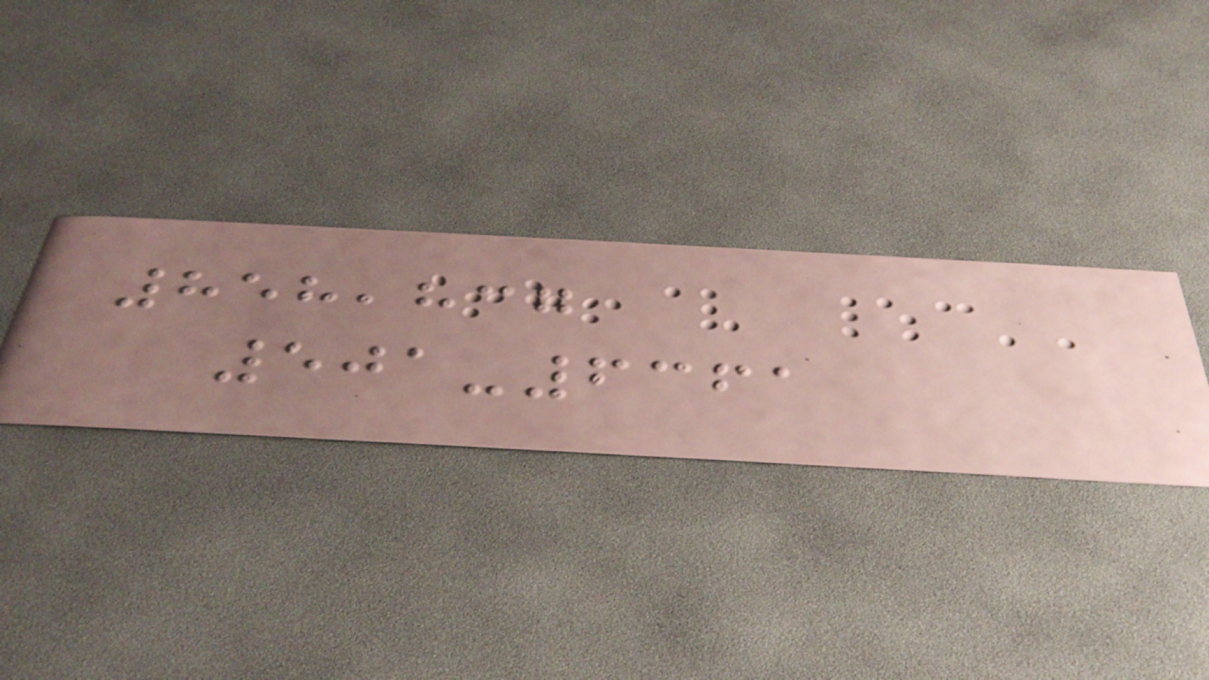858,837
501-6361
